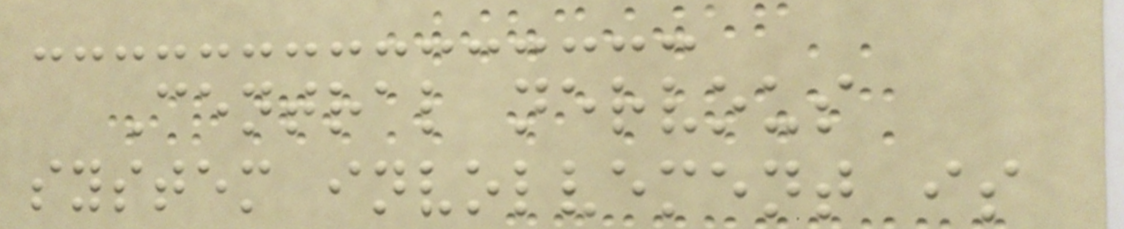Central nervous
system involvement is
